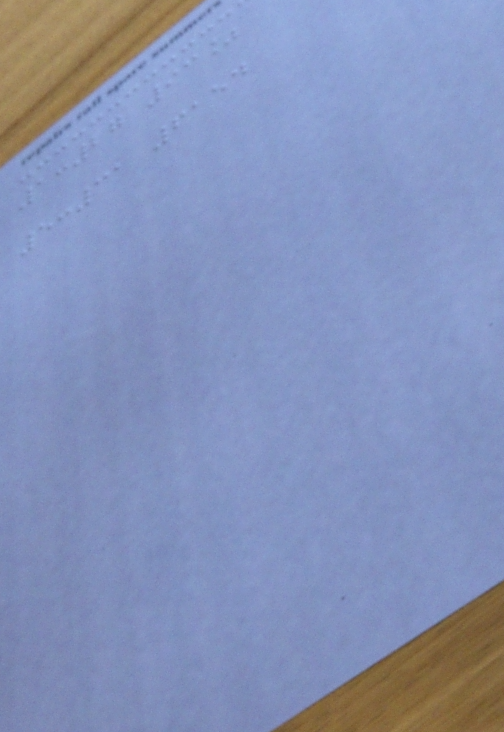1:27 93%
5:31 6154
